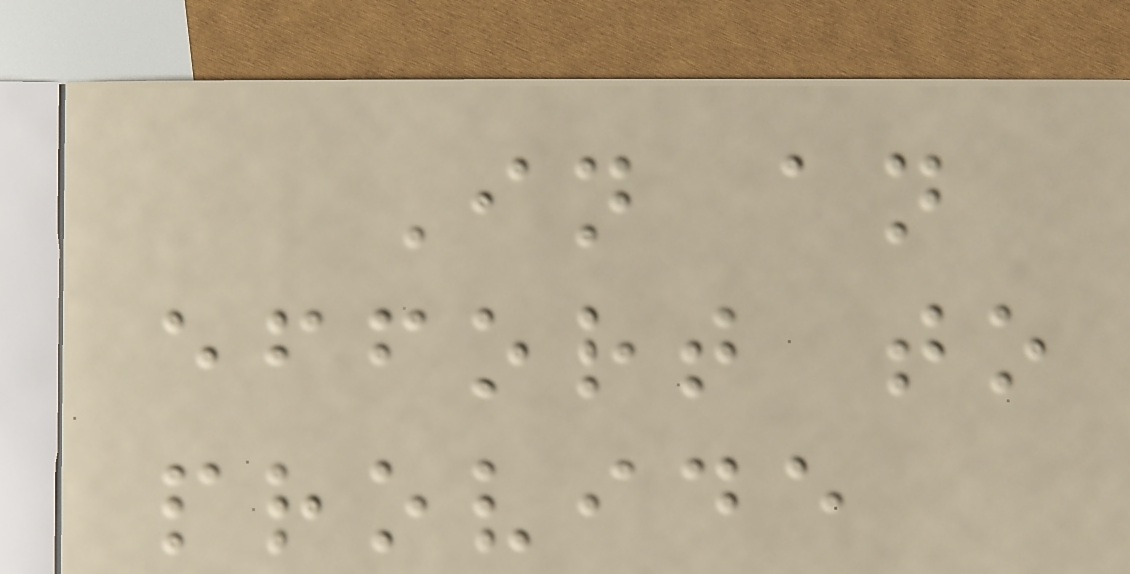In an
effort to
provide
